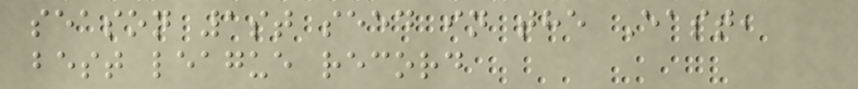season 1st seed in the East,
best league record
